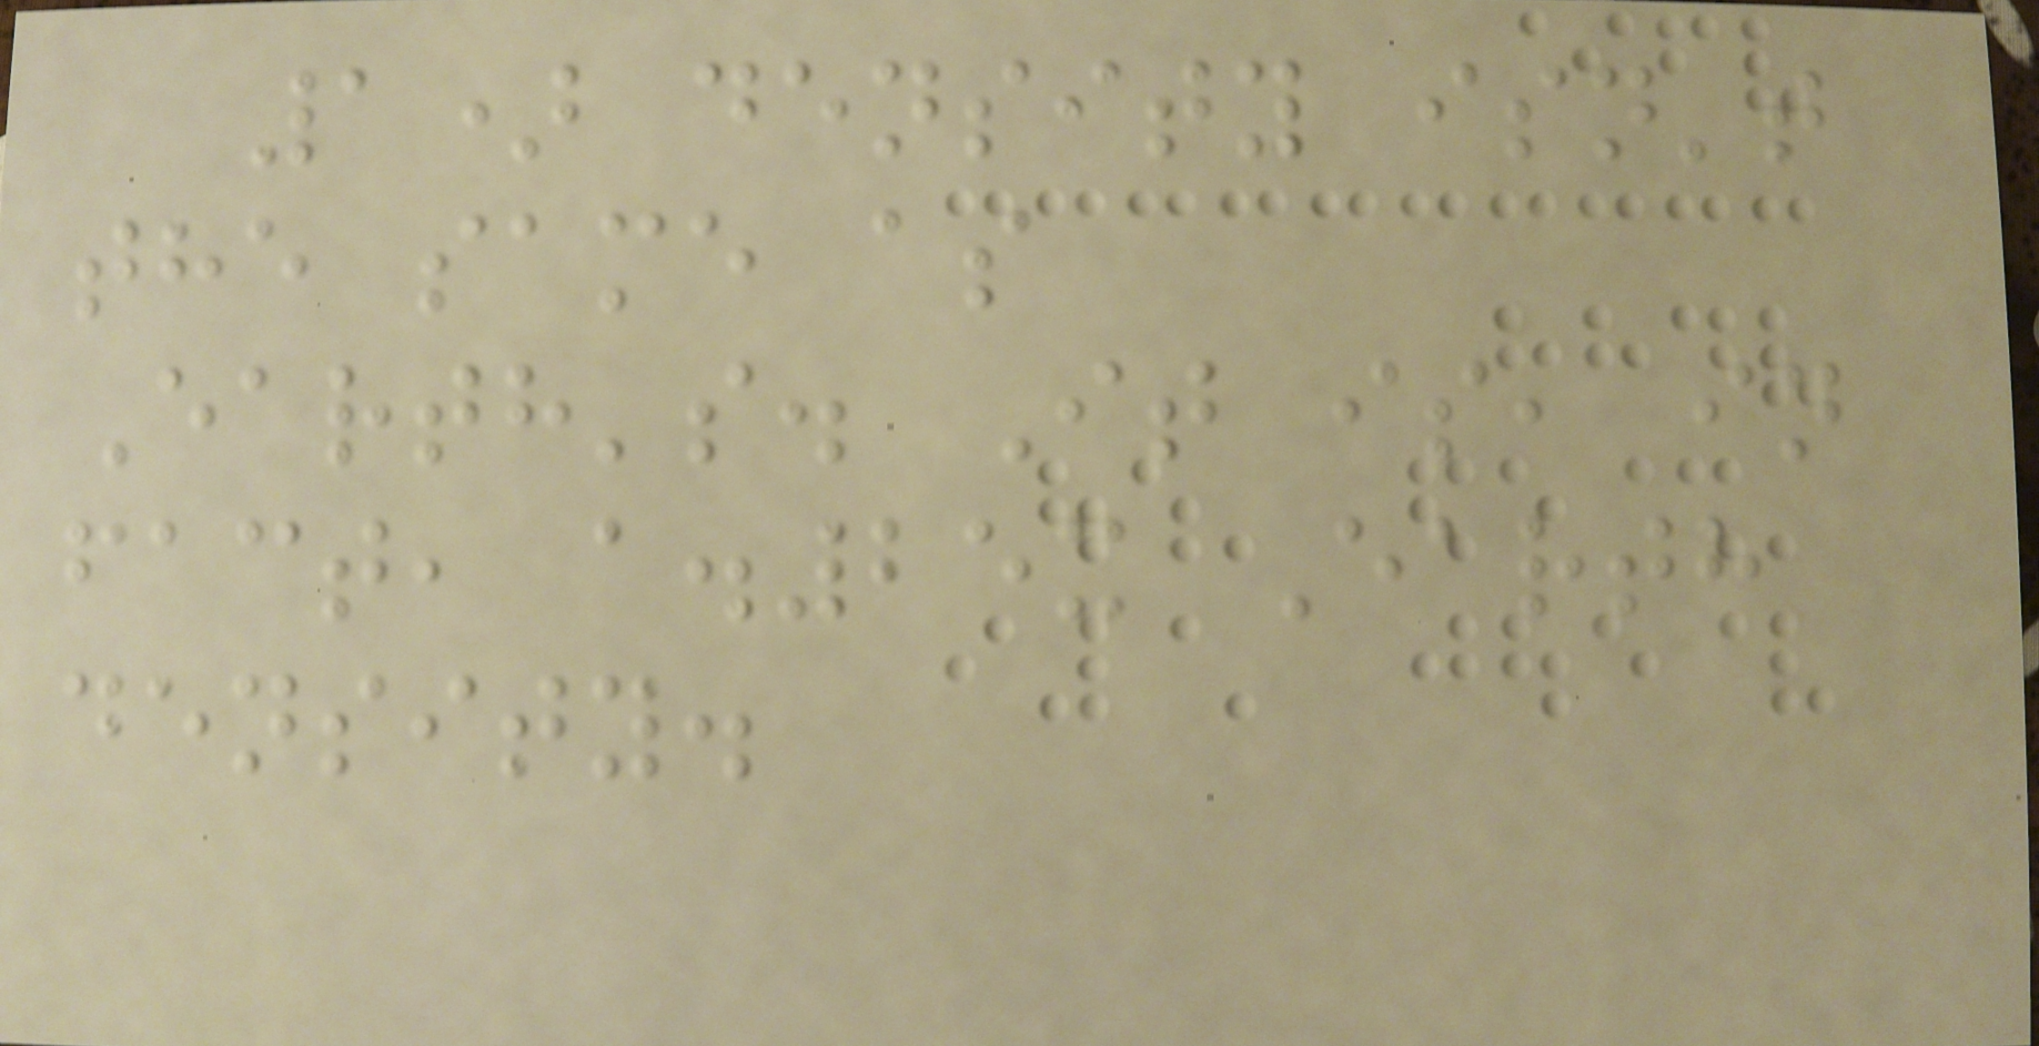1) density isn't
the same as
Earth's. It is, in
fact, a.25x Earth
density.
